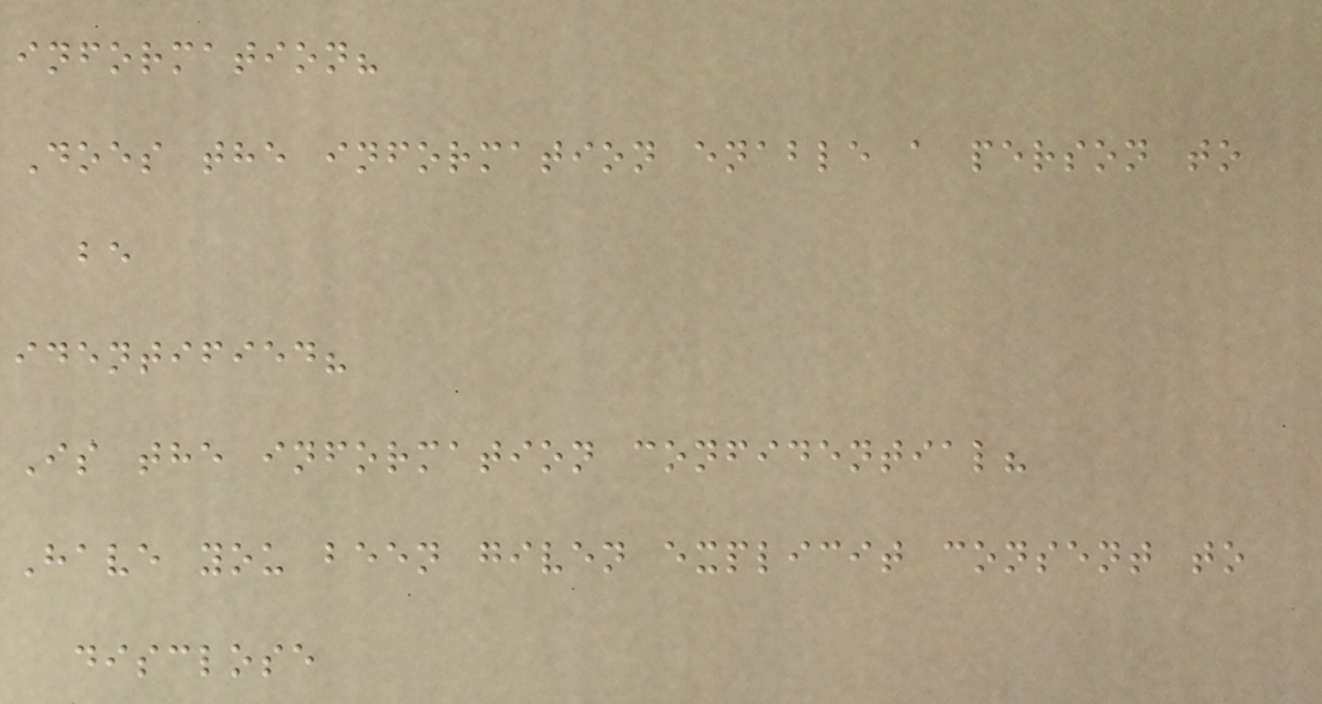information?
Does the information enable a person to
be
identified?
Is the information confidential?
Have you been given explicit consent to
disclose
